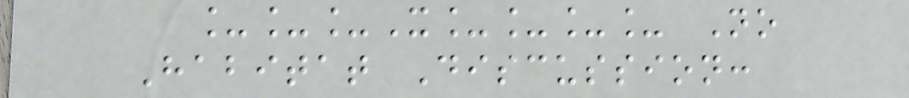___X____ No
Habitat Discussion:
